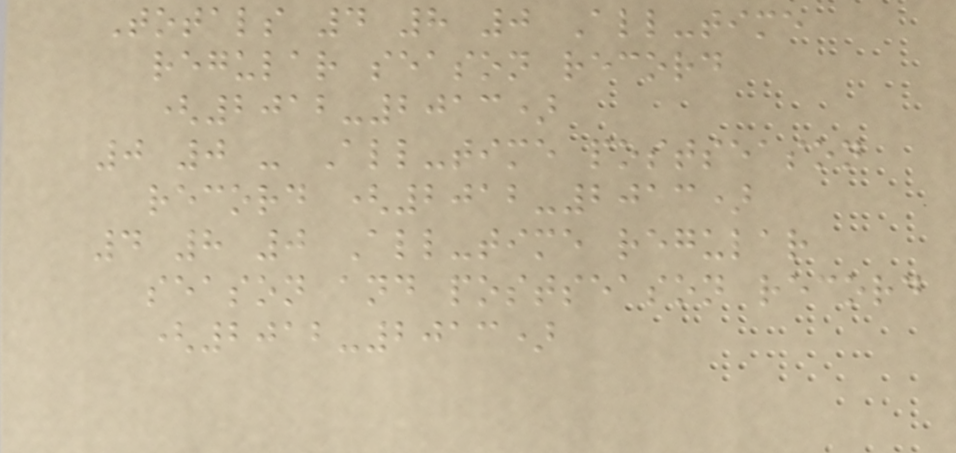Totals 4 8 0 All-time
regular season record
(2012-2013)
0 0 - All-time postseason
record (2012-2013)
4 8 0 All-time regular
season and postseason record
(2012-2013)
